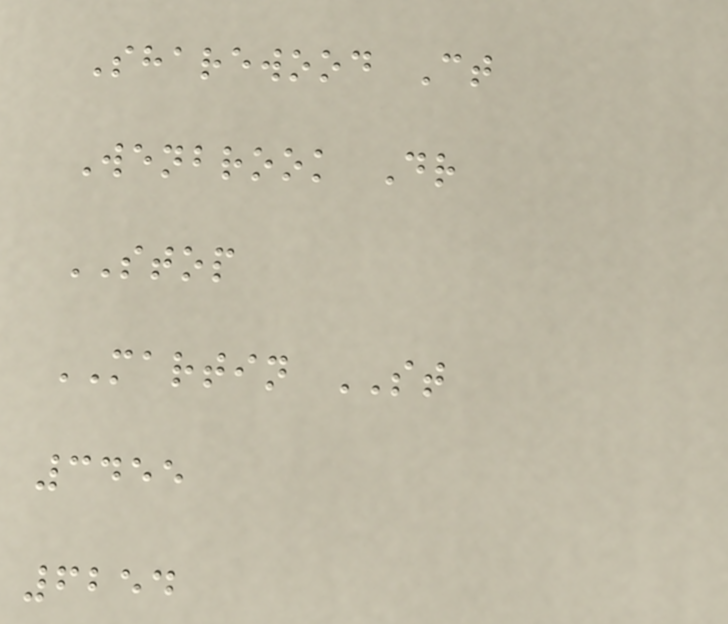Sharewood Ct
Wenbrook Dr
STOP
MARTIN ST
3455
6254
